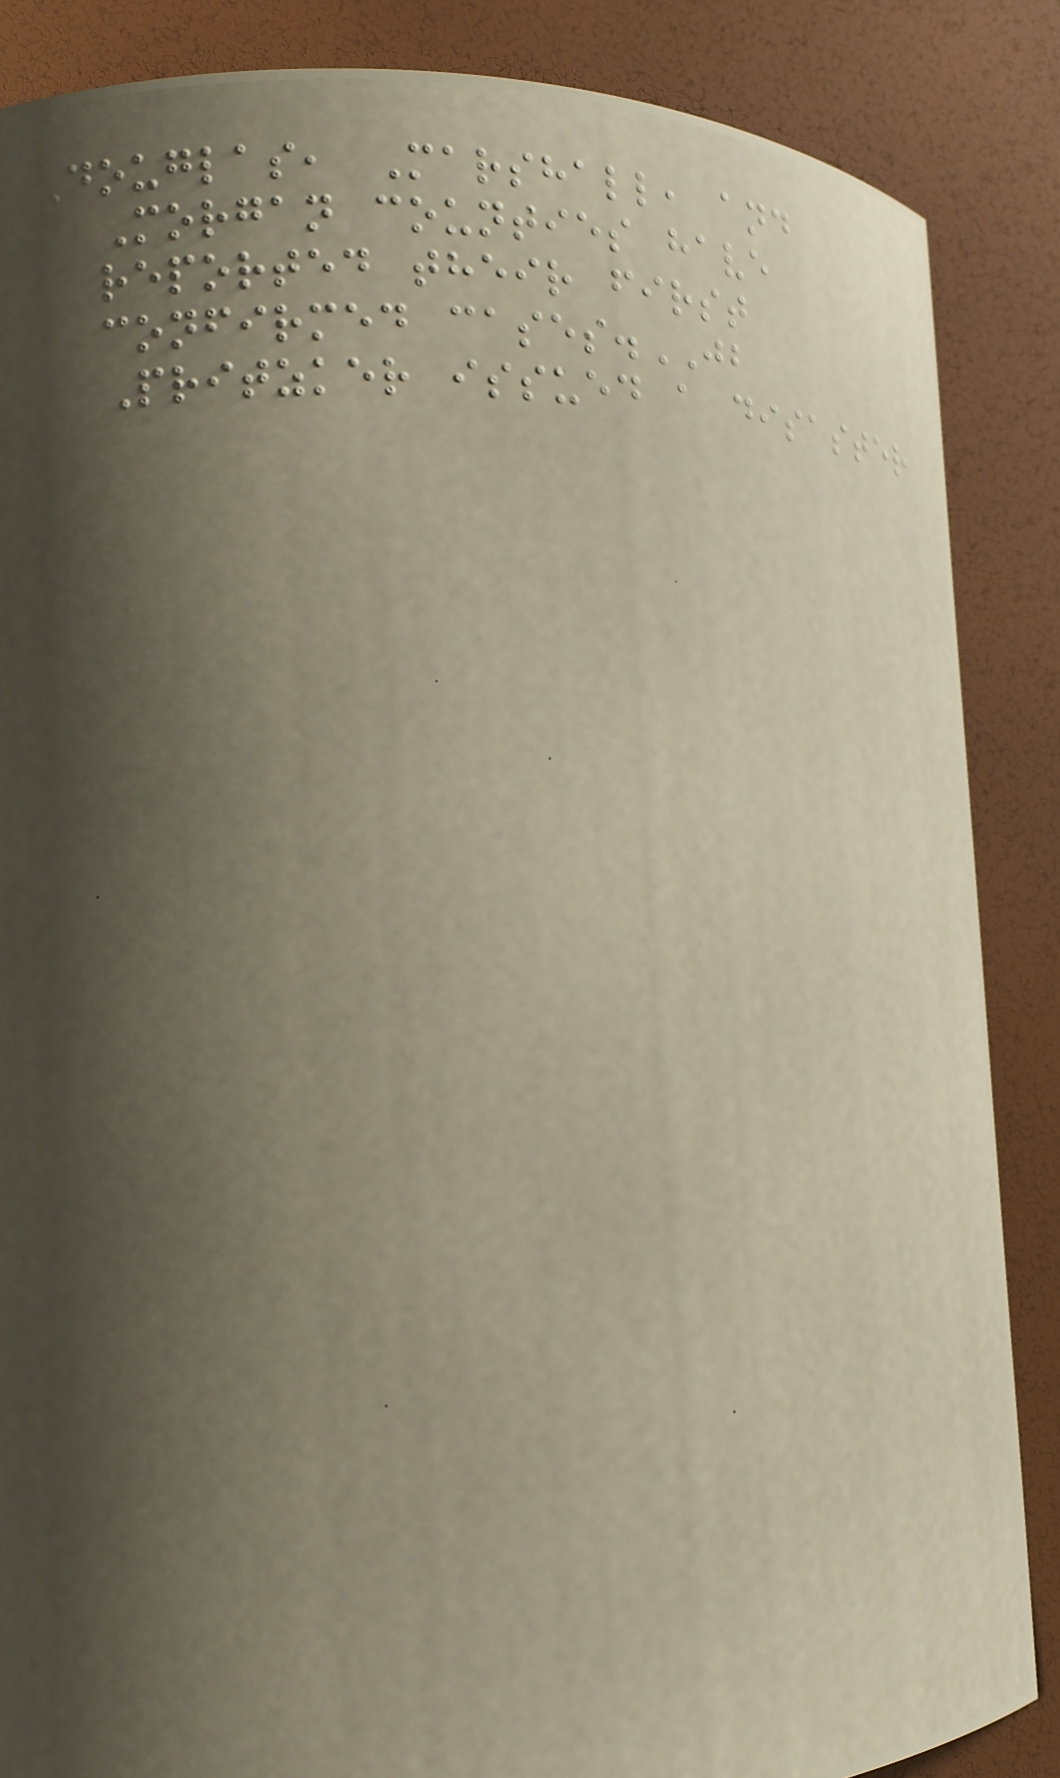Douglas, Marshall, and
Morgan counties have
reported their first
confirmed cases.JB
Pritzker issued a disaster
